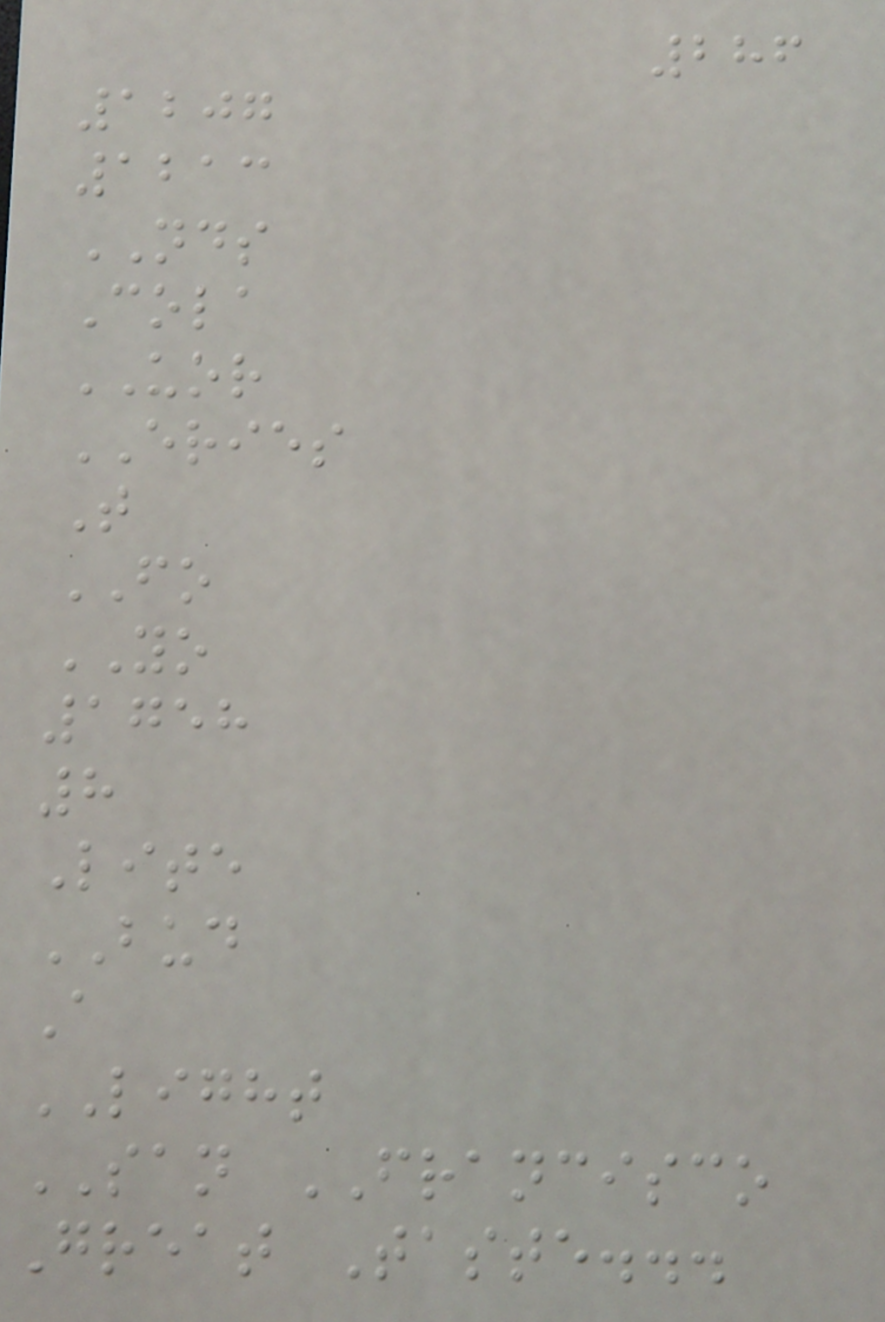286
1207
1213
NDS
Cola
UOR
ERIES
T
FO
YO
1758
8
Lite
BUD
A
LIGHT
SAN FRANCISCO
Great Taste...
